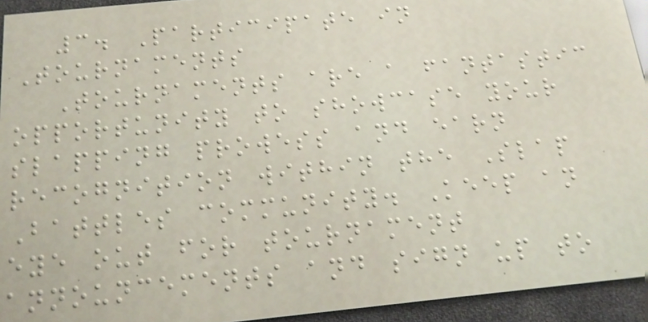3. Participate in
Tournaments
Tournaments are a fantastic
opportunity to showcase your
slapping prowess and earn
recognition within the Slap
Battles community. Keep an
eye out for tournament
announcements and sign up to
